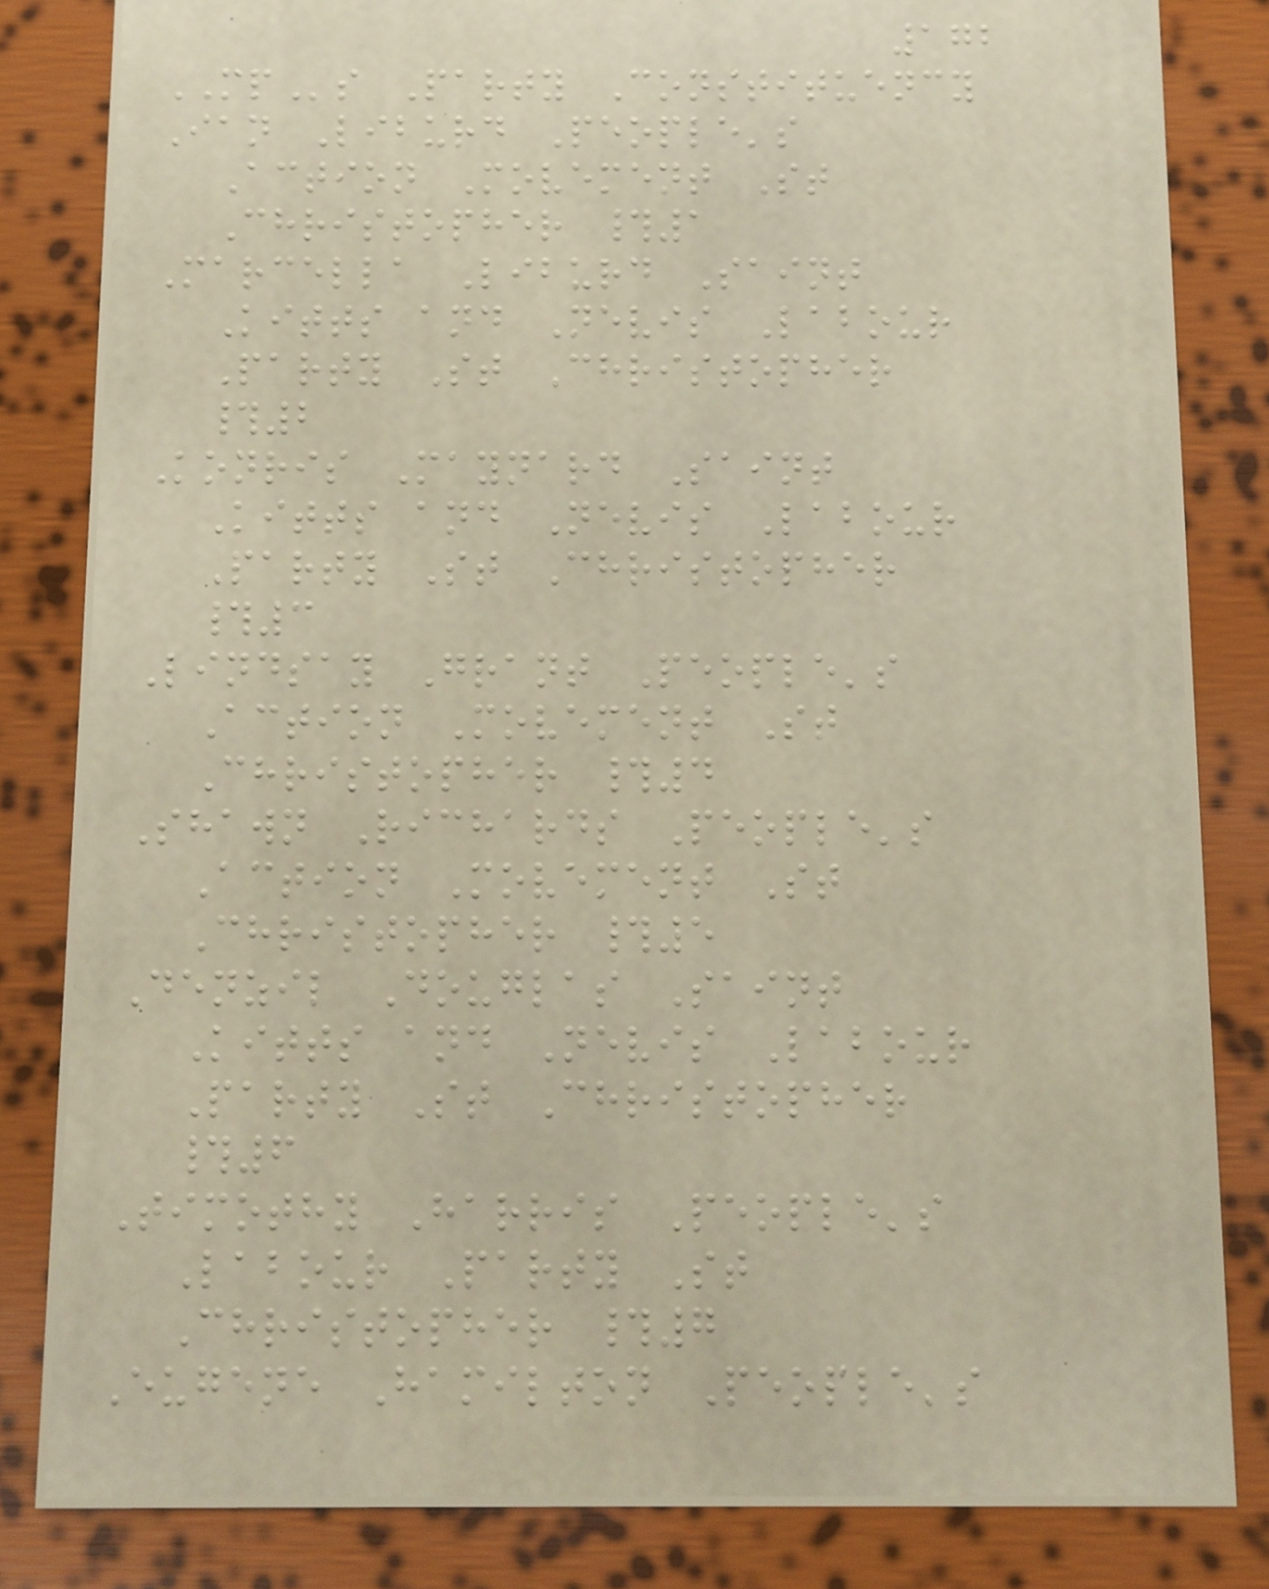172
MPs Party Constituency
Ian Liburd People's
Action Movement St
Christopher #1
Marcella Liburd Saint
Kitts and Nevis Labour
Party St Christopher
#2
Konris Maynard Saint
Kitts and Nevis Labour
Party St Christopher
#3
Lindsay Grant People's
Action Movement St
Christopher #4
Shawn Richards People's
Action Movement St
Christopher #5
Denzil Douglas Saint
Kitts and Nevis Labour
Party St Christopher
#6
Timothy Harris People's
Labour Party St
Christopher #7
Eugene Hamilton People's
